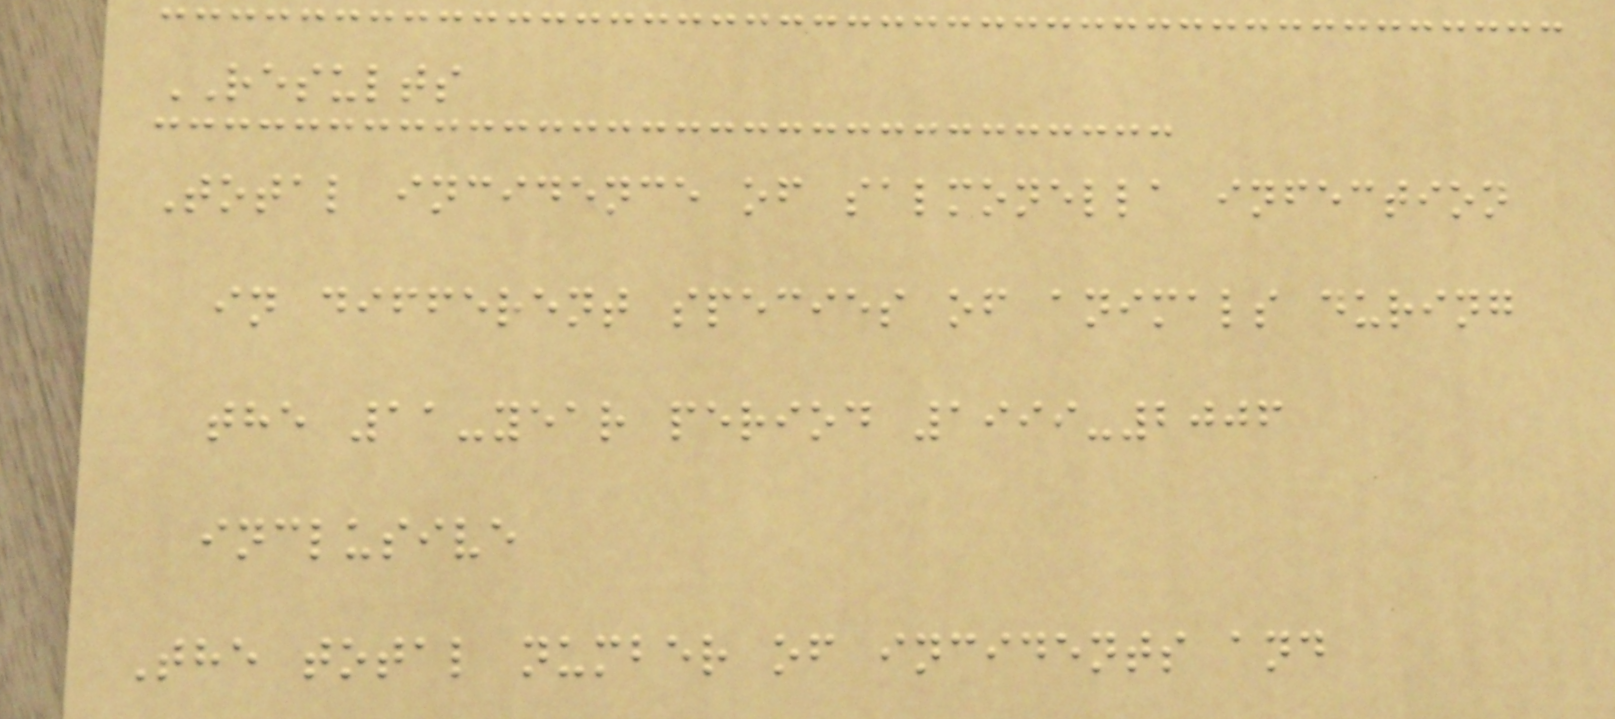RESULTS
Total incidence of salmonella infection
in different species of animals during
the 11-year period 1999-2006
inclusive
The total number of incidents and
